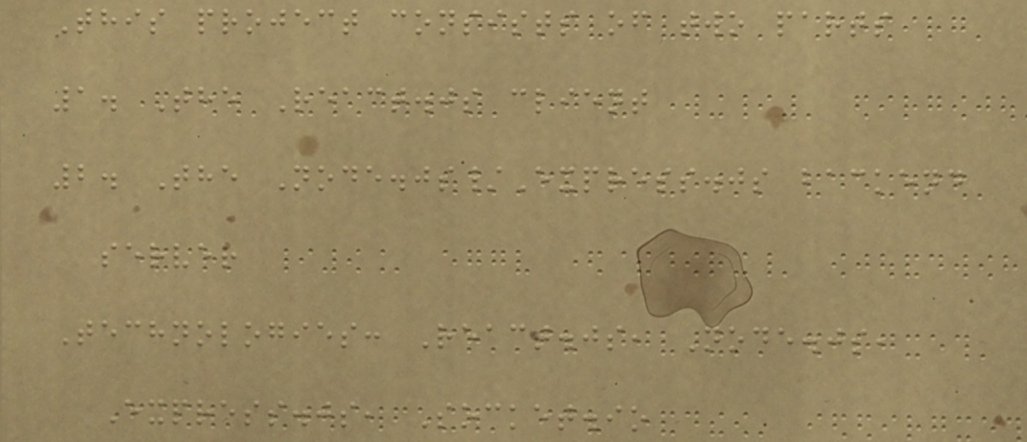This project consists of two parts
1. The React.js client
2. The Node.js/Express.js backend
server
Technologies: React.js, Node.js,
Express.js, Socket.io
